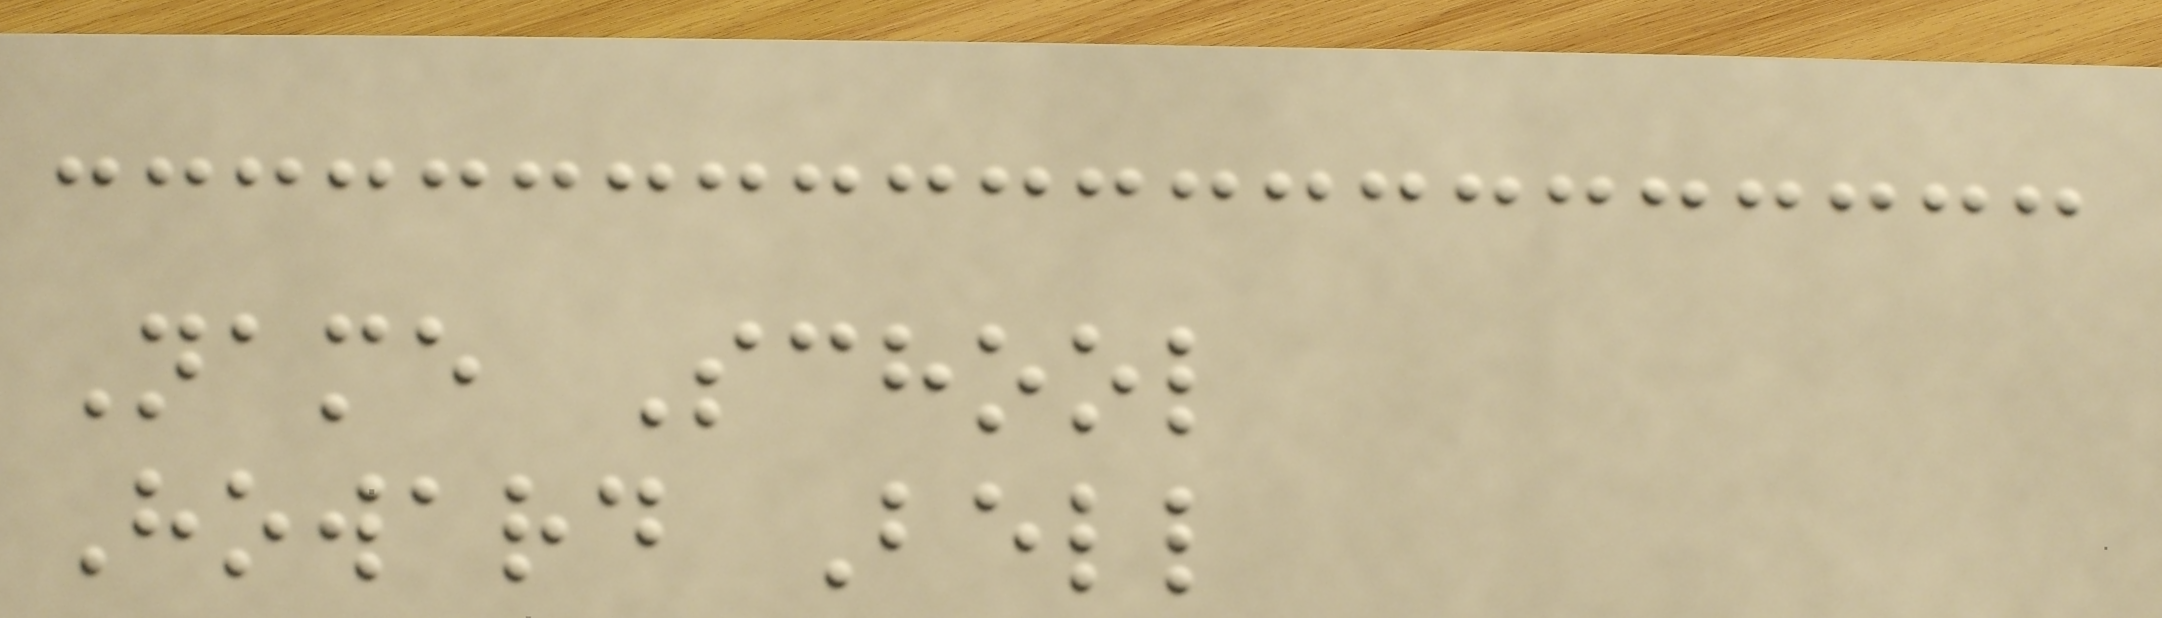Name School
Howard Bell
